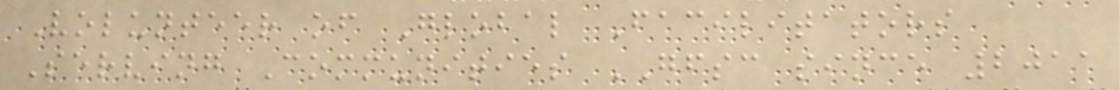Volunteer of Global Facilitators
Serving Communities GFSC since 2011
